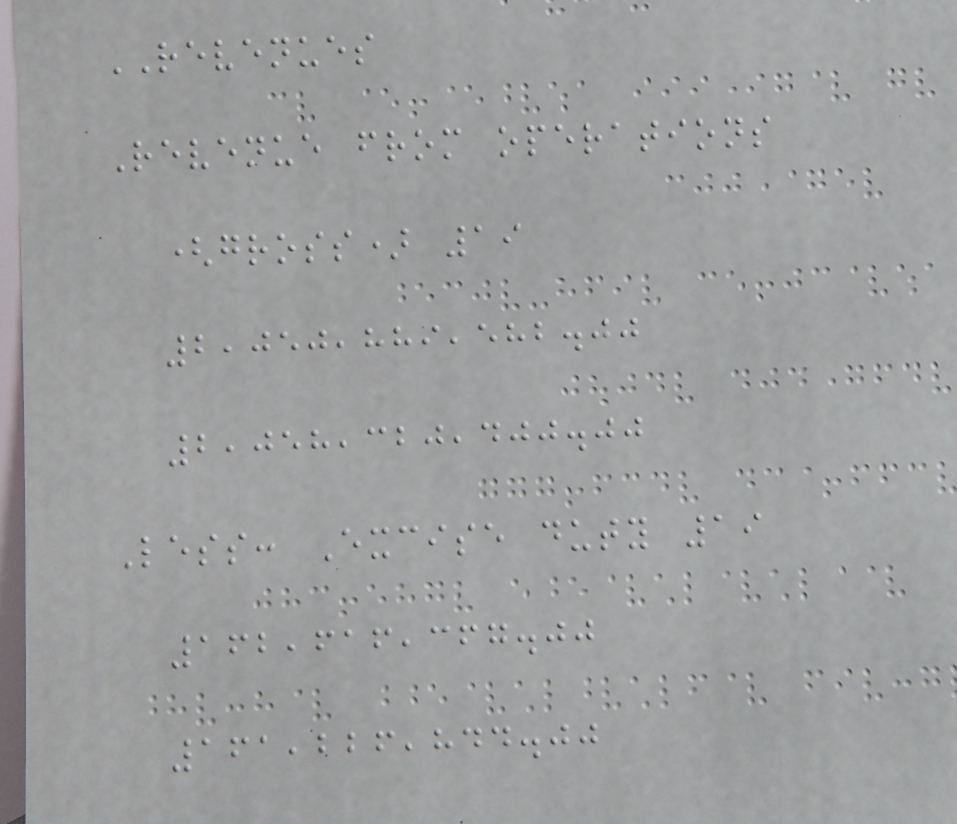REVENUES
Revenue from operations
(gross) 19
2,050,889,582.00
2,058,320,400.00
Less: Excise duty 19
162,616,367.00
161,226,844.00
